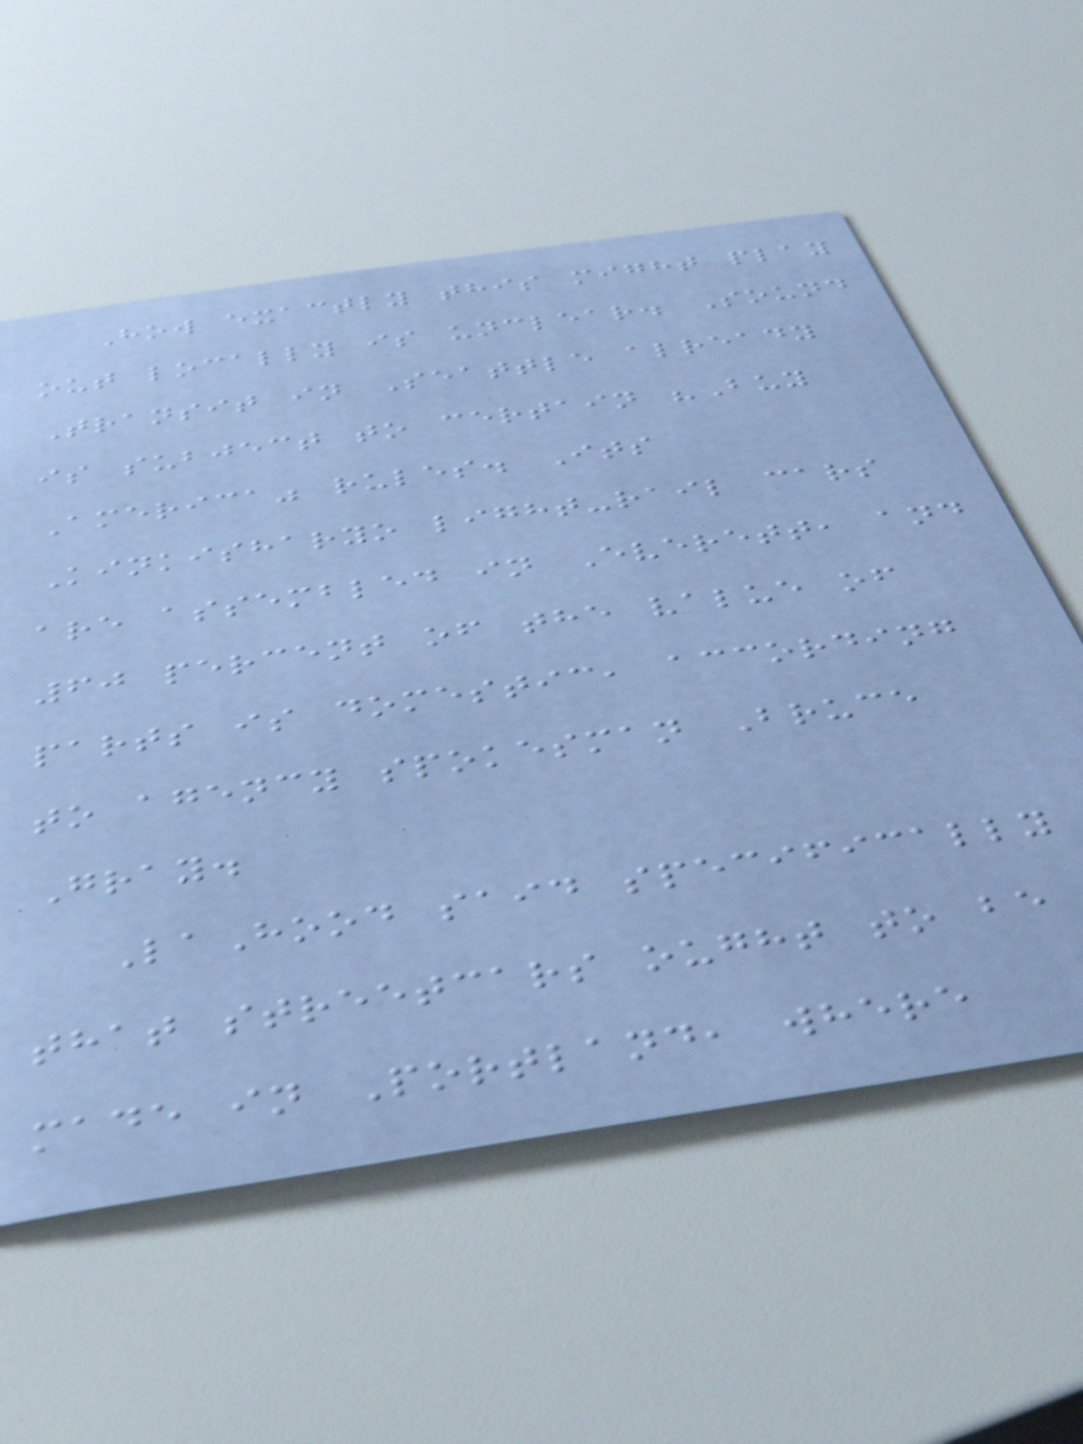How exactly this might play
out locally is unclear. Sound
Transit in Seattle already
is subject to certain "Buy
America" rules. Its
Kinkisharyo light-rail cars
are assembled in Everett, and
60 percent of the value of
parts is domestic, according
to agency spokesman Bruce
Gray.
LaHood said specifically
that streetcars ought to be
made in Portland, where
